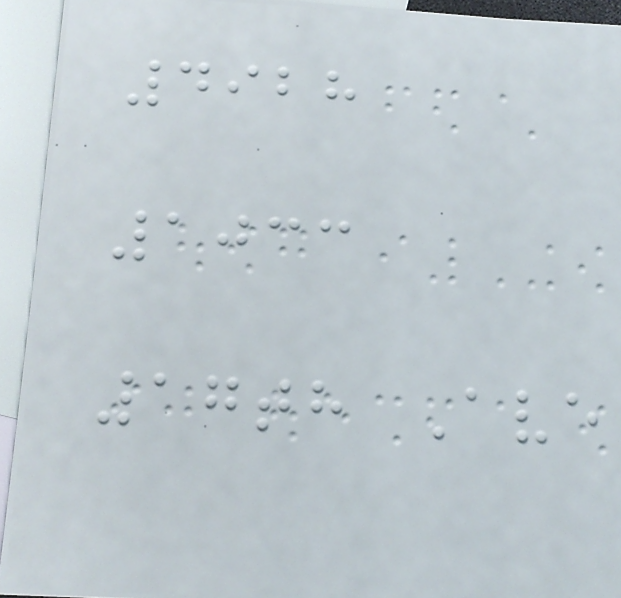4928
1033
17th Ave
